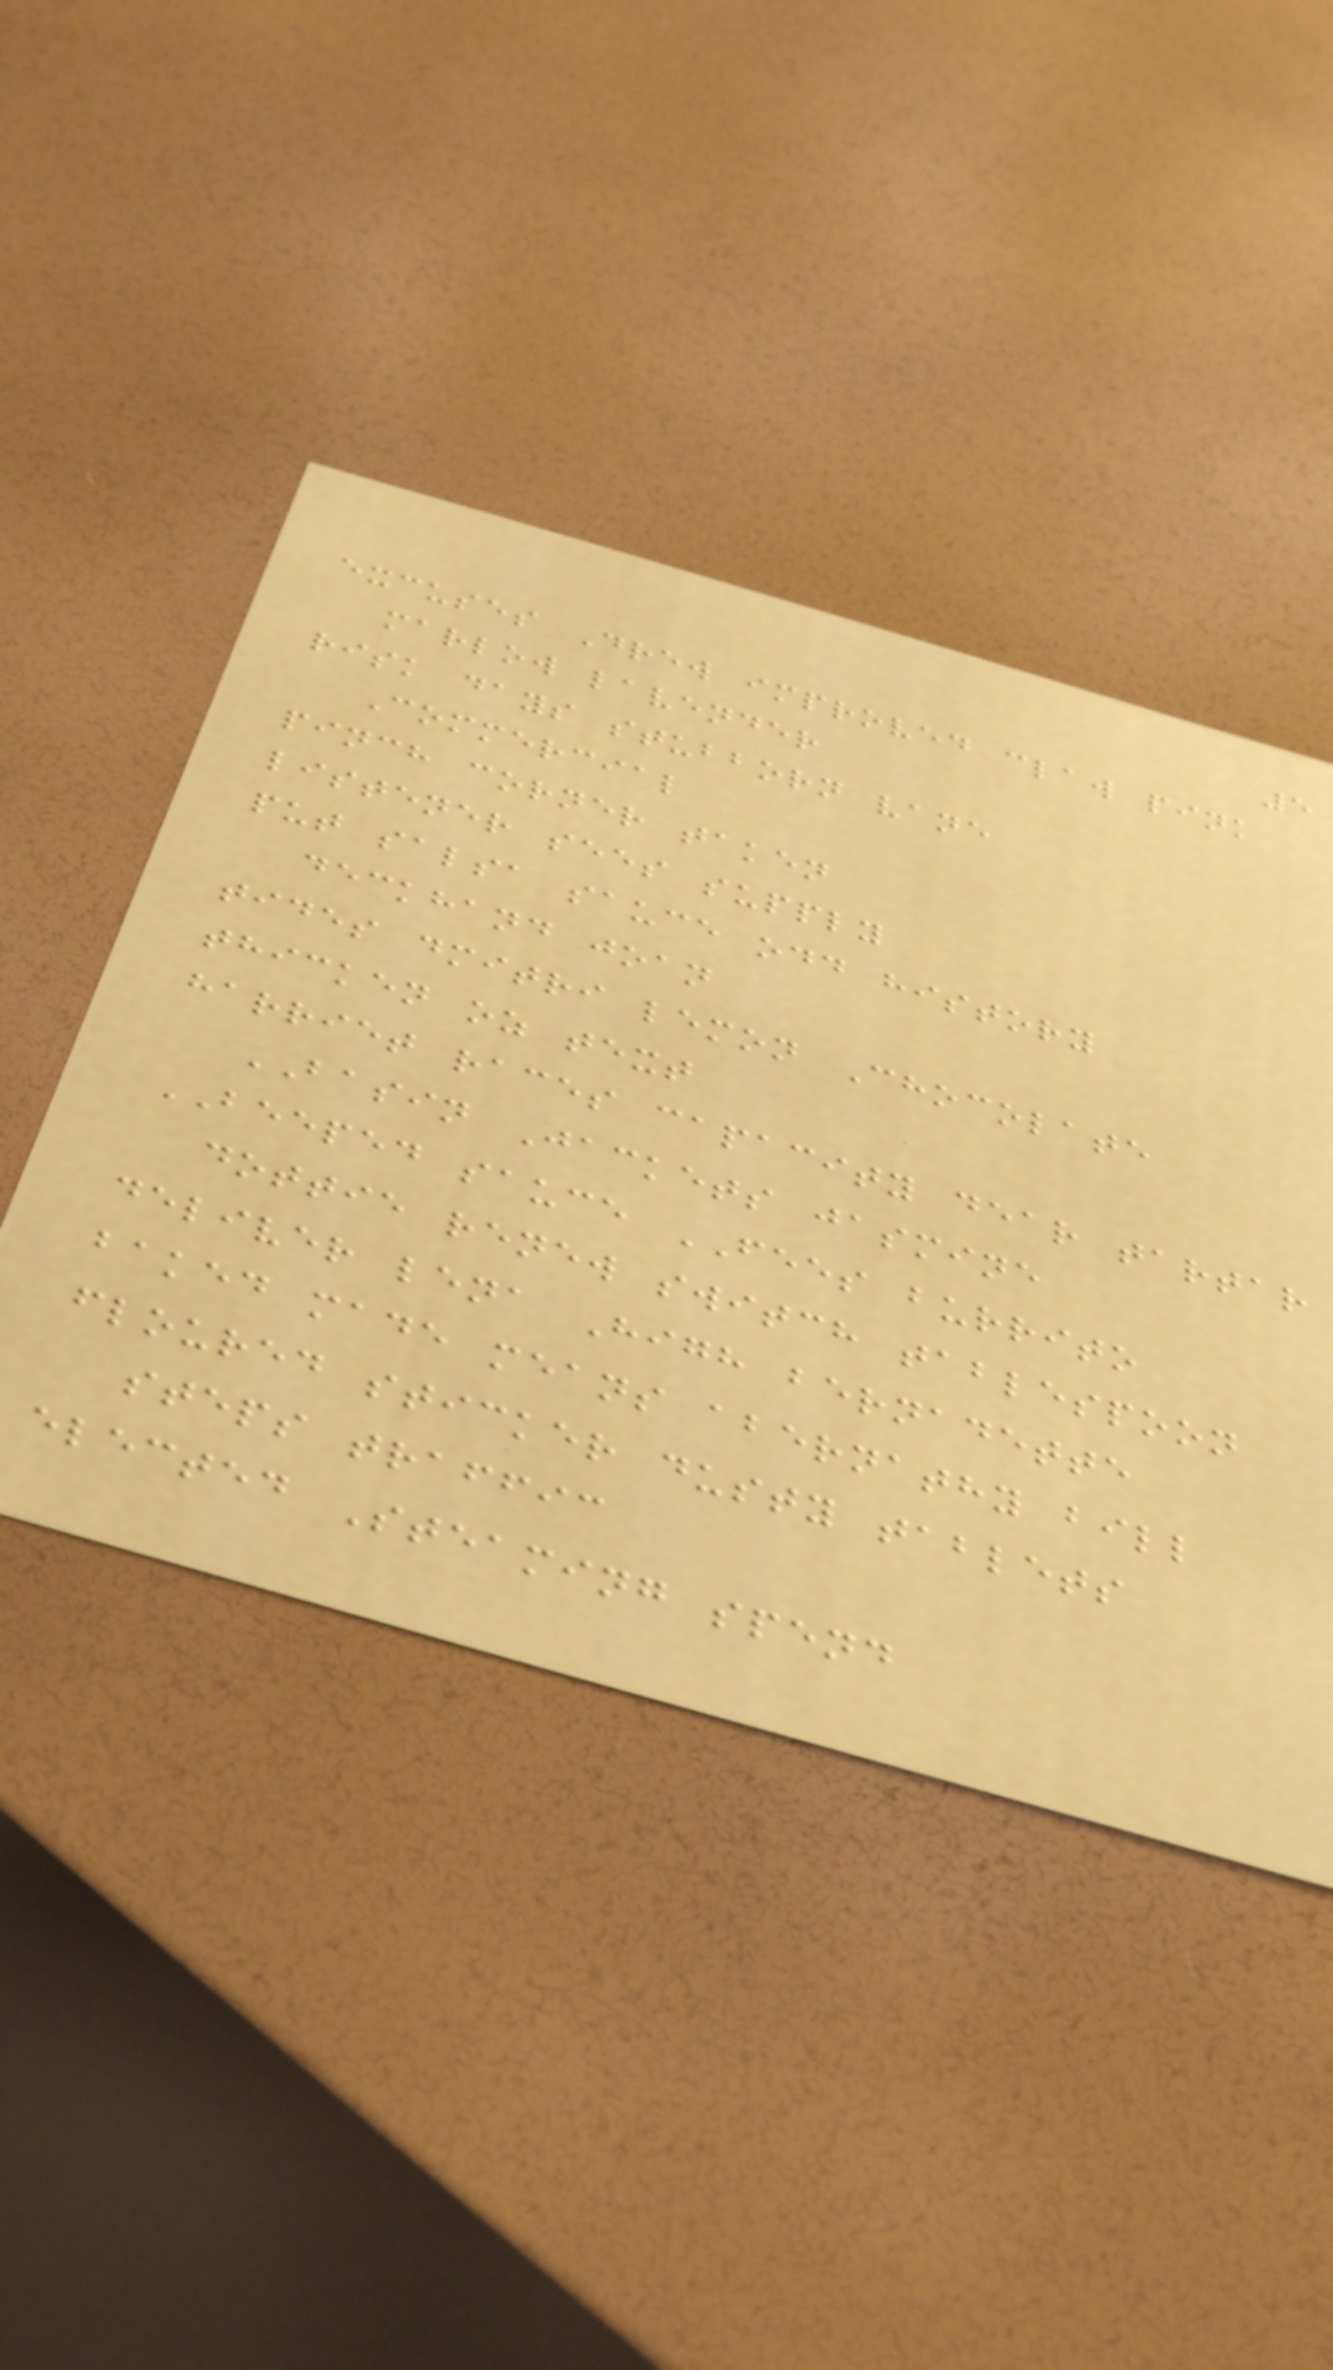5
excuses Drew improved claw pink
marlow lavender
risk days stubborn vane
Commercial
pinch corner taken
listener sees supply
put salsa sauce odd history
deckhand joan
tides dmitri lemon Chocolate
thicken oz text
harriet races capacity dear tartar
BASIN Jackets jasmine
BEEPED sauce FEES burrito
dottie renew switch tablespoon
deliver lena High bernadette
baked made means abernathy bill
floured sticker dusty tablets
steps traffic
elected Steaming spend
